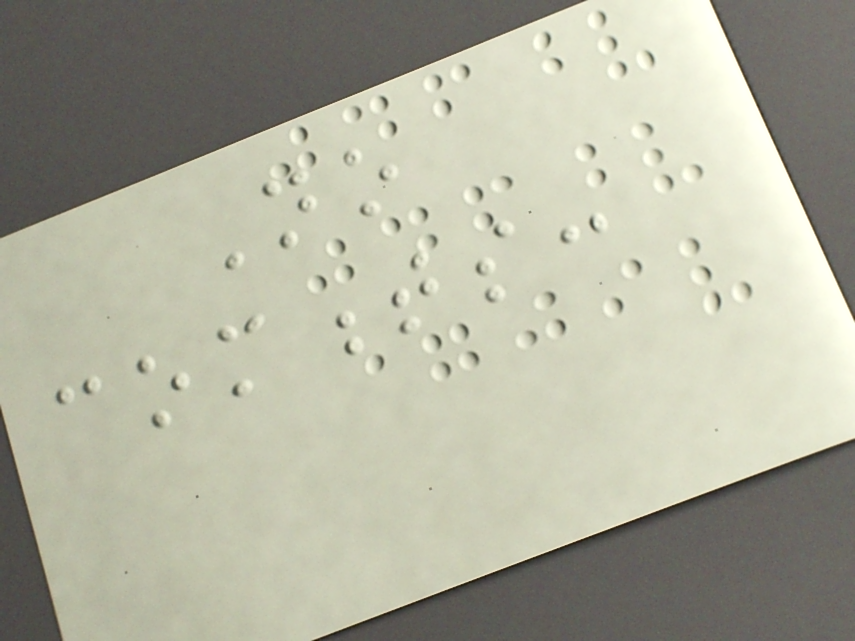No
comments:
